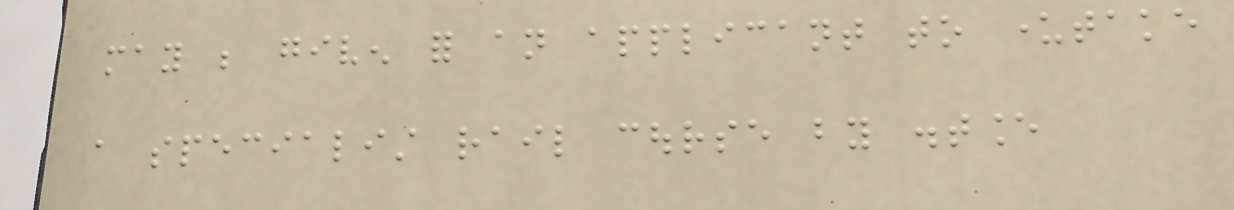may be given for an applicant to undertake
a specialist rail course by distance
